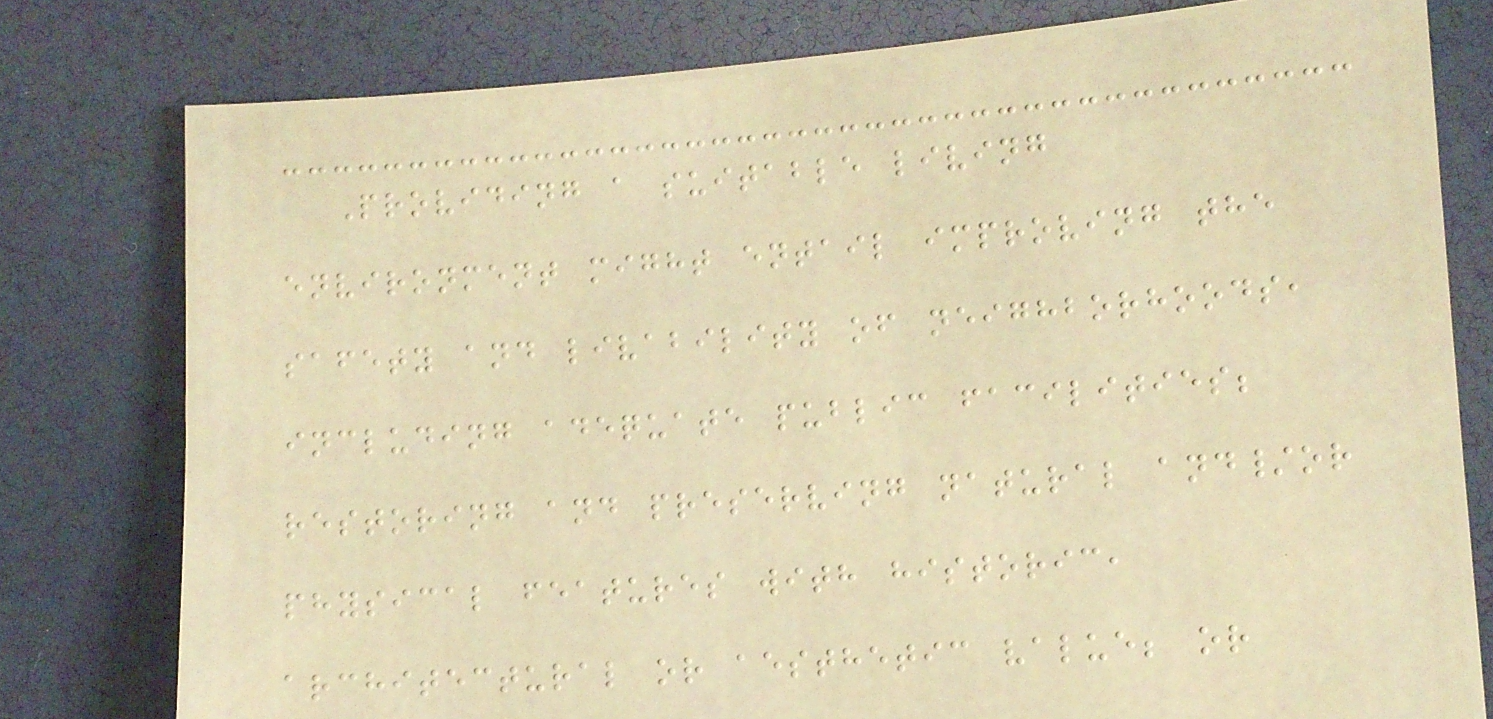Providing a suitable living
environment might entail improving the
safety and livability of neighborhoods,
including adequate public facilities;
restoring and preserving natural and/or
physical features with historic,
architectural or aesthetic value; or
